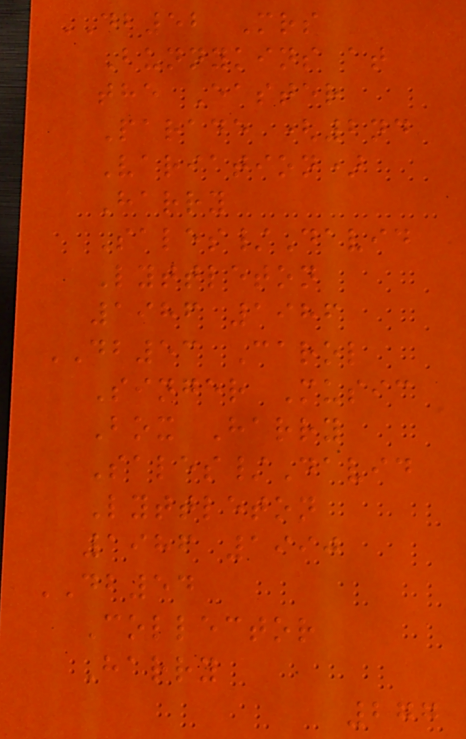DB52 Mrs
Bunnykins at
the Easter
Parade (2nd
Variation)
Harry
Sales/David
Lyttleton
1986 1986
DB53 Carol
Singer Music
Box Harry
Sales/David
Lyttleton
1986 1990
DB54
Collector
Harry
277
